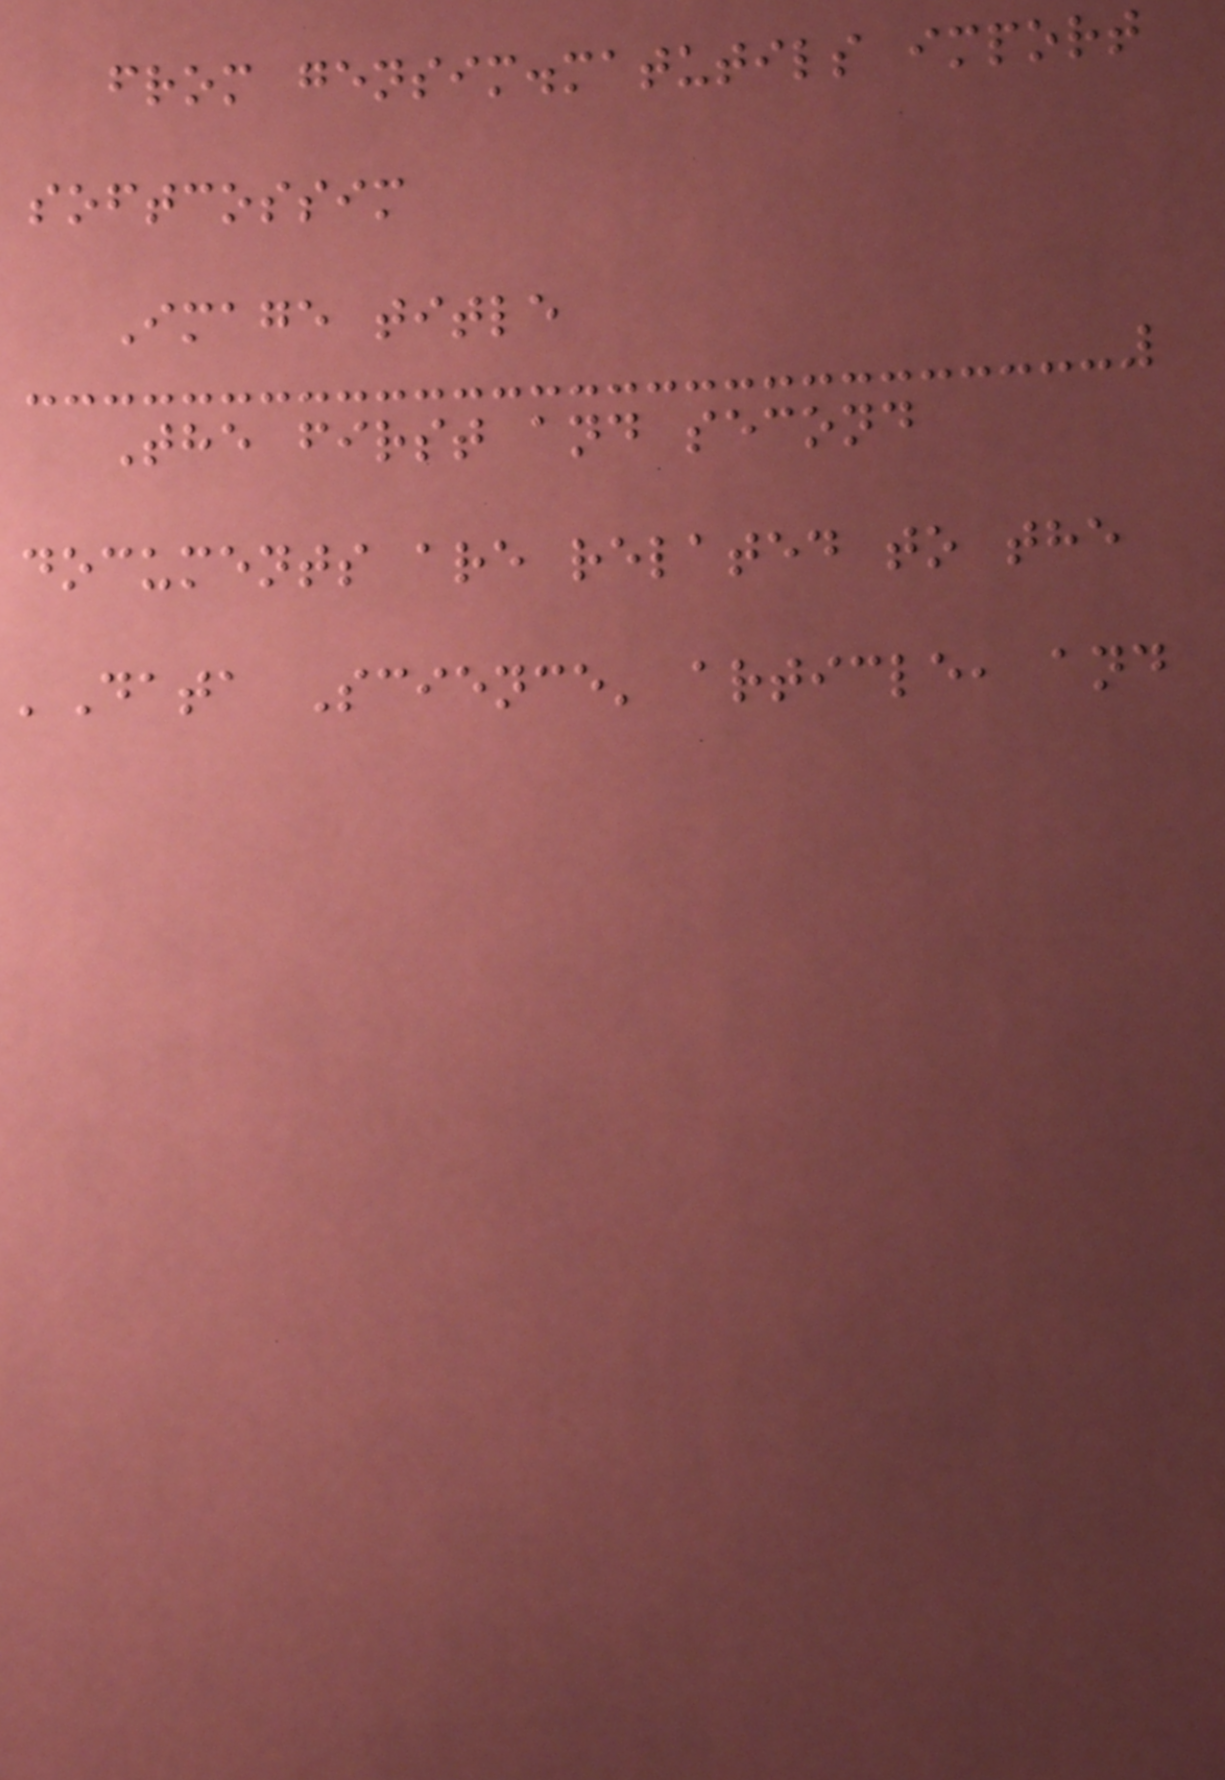from gensim.matutils import
softcossim
Image title
The first and second
documents are related to the
'Data Science' article, and
